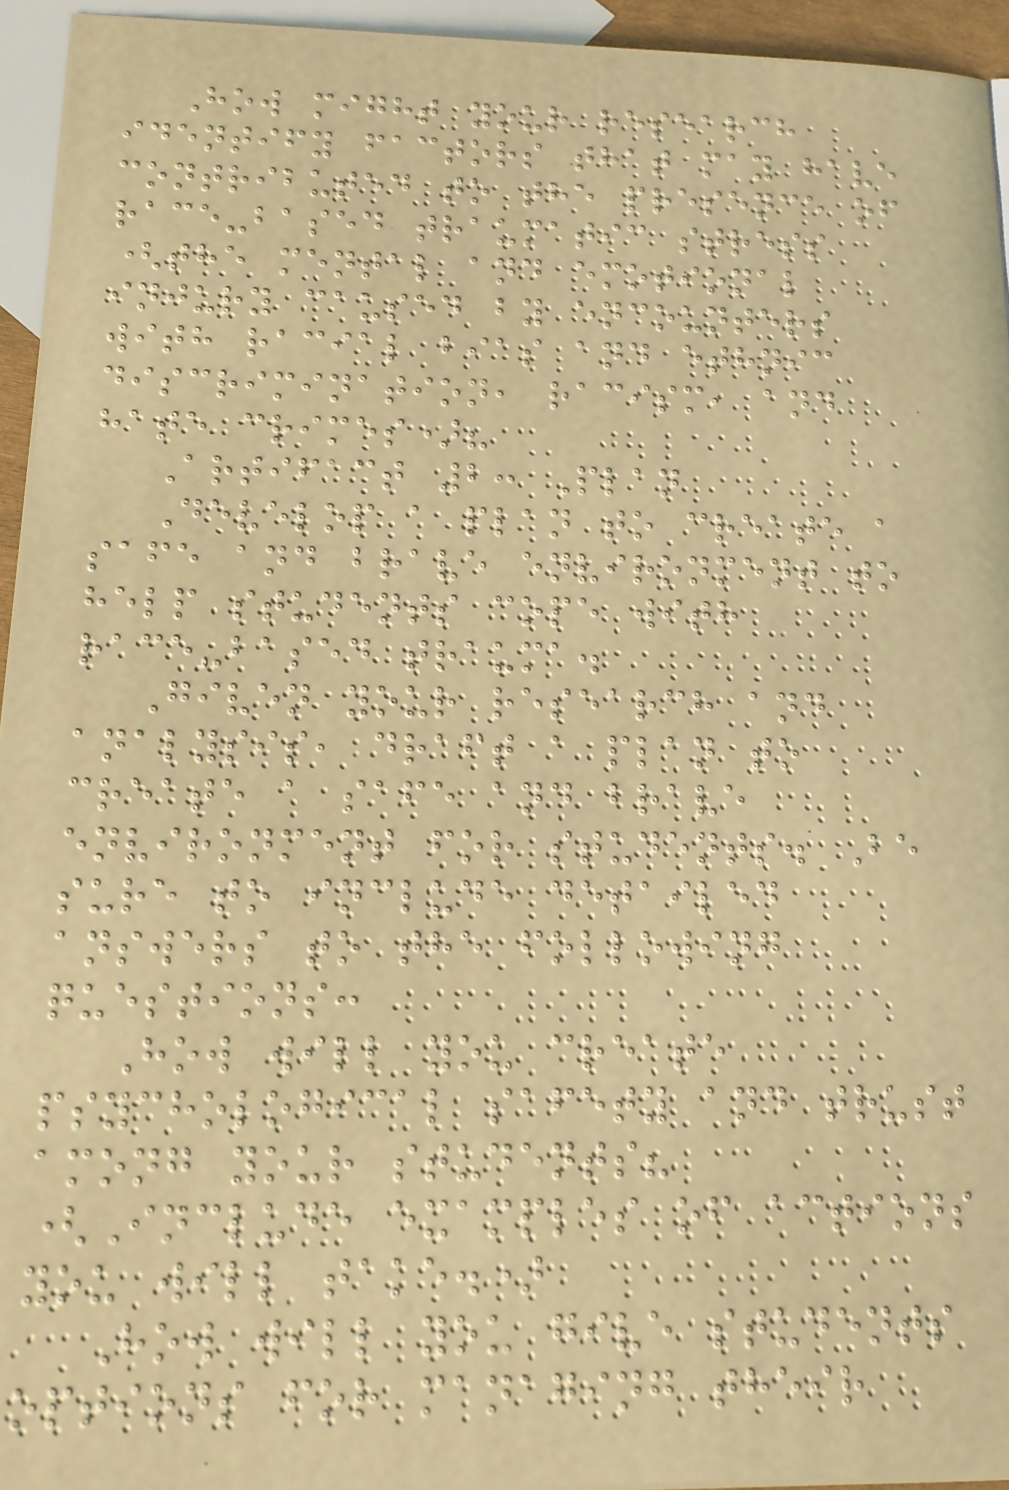How might your research
identify factors that may have
contributed to the presence of
race-based traumatic stress
(the mental and emotional
injury caused by encounters
with racial bias and ethnic
discrimination, racism, and
hate crimes)?
Artifact 2: Plan
Develop a plan to create a
safe and brave environment to
help students cope with
race-based trauma.
Given your research and
analysis, draft a plan to
create a safe and brave
environment for students. Be
sure to include detailed
answers to the following
questions:
How will you create
psychological safety and trust
among your students?
(Include examples of actions
you will take.)
How will you give students
options for managing their
